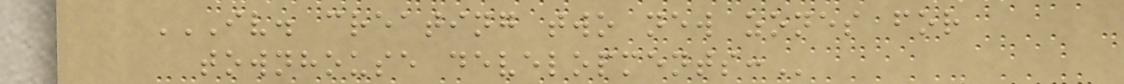IV. CREATING TWO NEW ZONES FOR
TOWNHOUSE DEVELOPMENTS:
